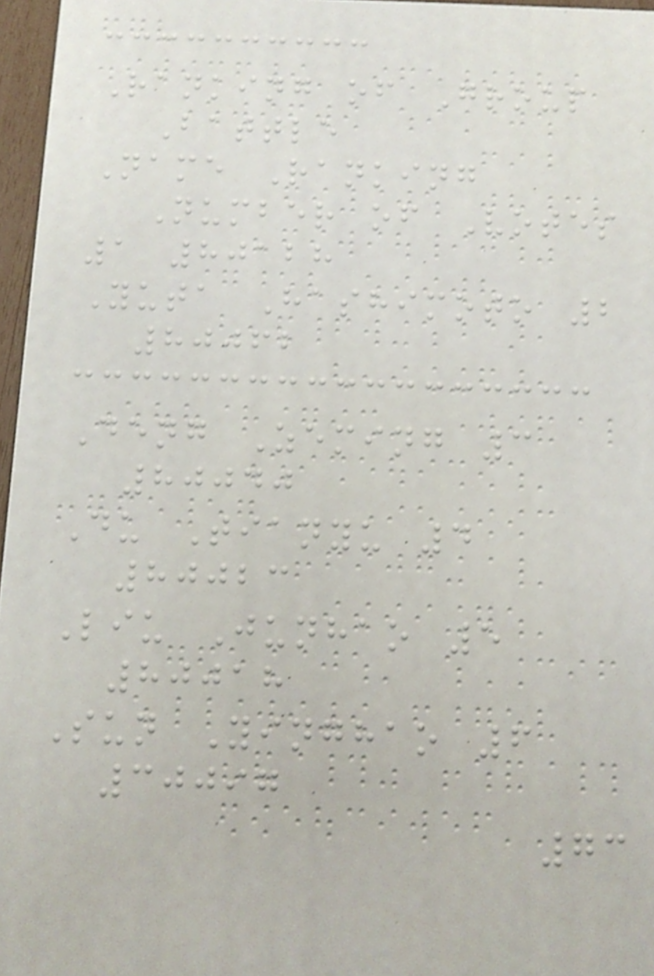Ranking of Group
Battle
Name Ranking
Number of Votes
1 80128
Yuta Hashimoto 2
80062
Deng Zeming 3
80040
Du Tianyu 4
80023
Liu Junhao 5
80018
Sun Yinghao 6
30097
73
